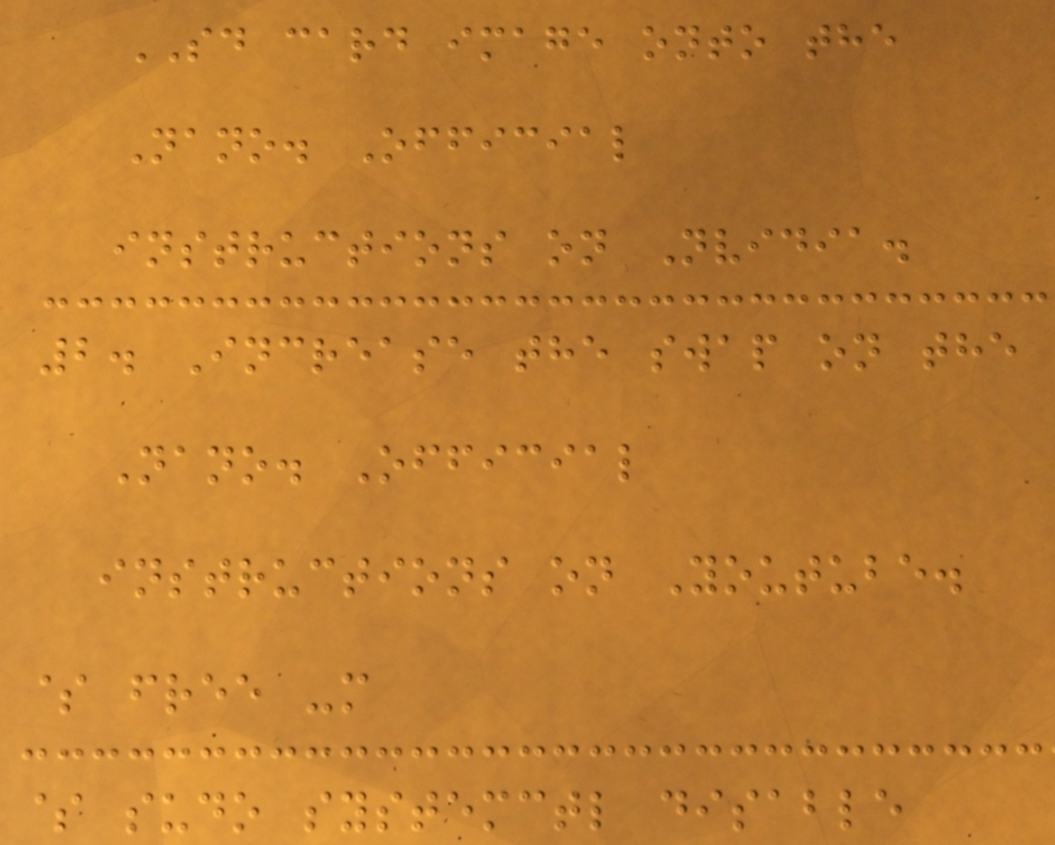SD card image onto the
Nano. Official
instructions on Nvidia.
2. Increase the swap on the
Nano. Official
instructions on Youtube.
$ free -m
$ sudo systemctl disable
